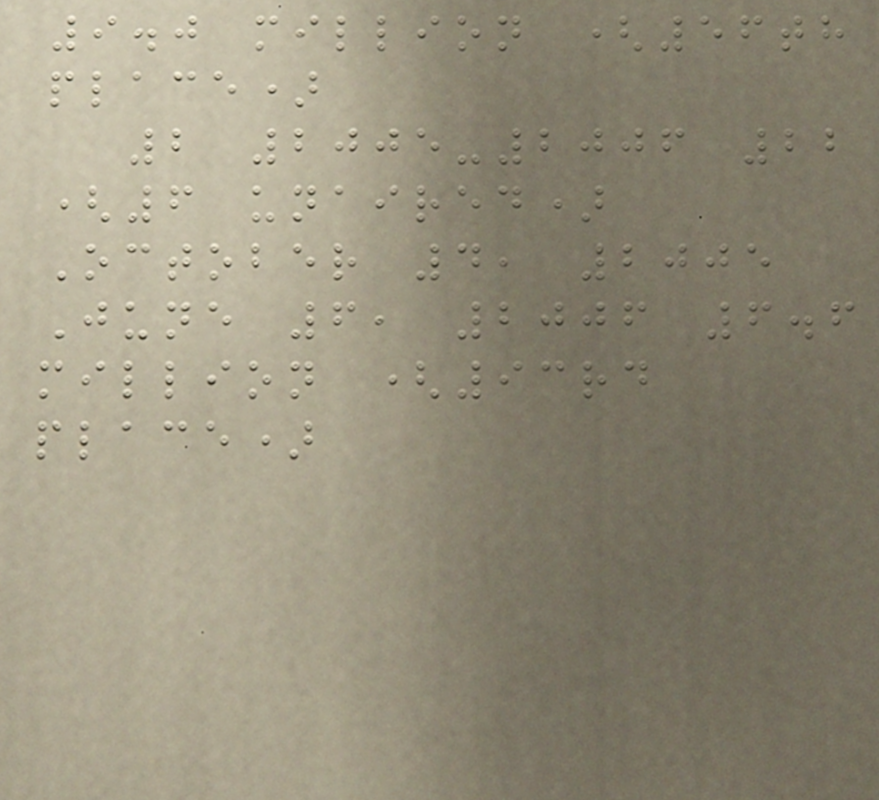9.0 million (56th
place)
2 2005-2006 22
(6 unaired)
October 4, 2005
June 6, 2006 6.6
million (93rd
place)
